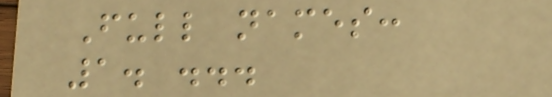Full names:
1. ...
